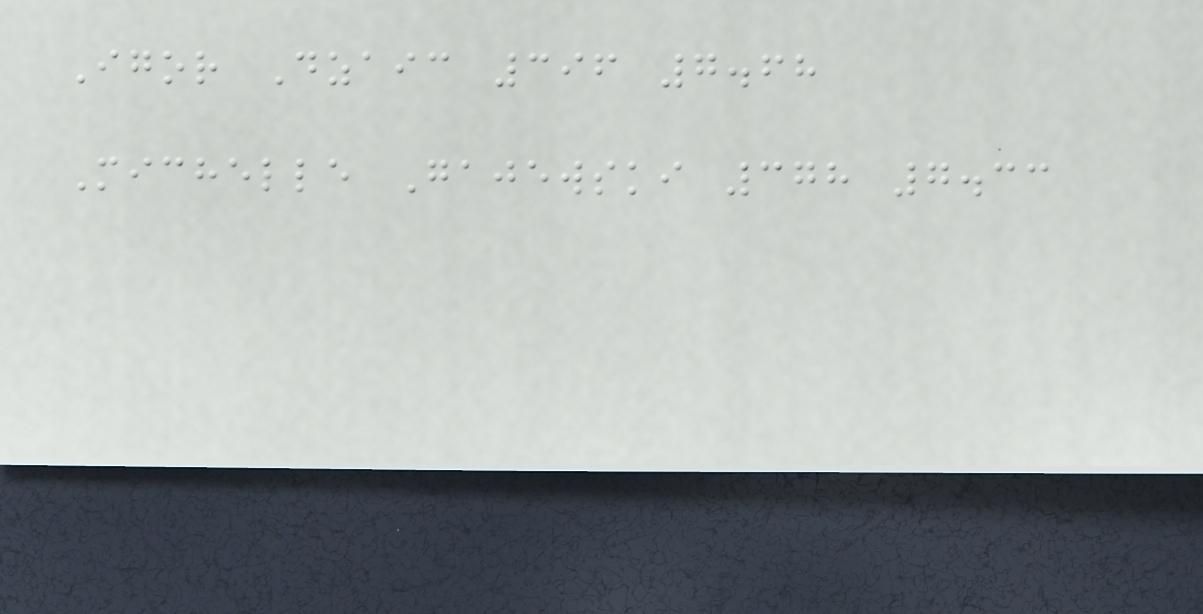Igor Dzaic 396 7.68
Michelle Gajewski 378 7.33
